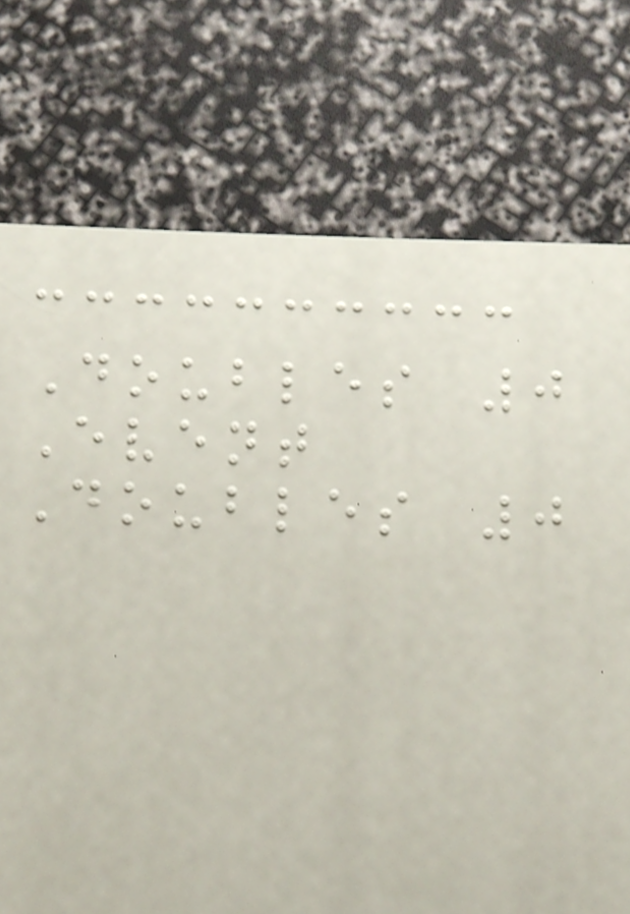Doubles 0
Event
Doubles 0
